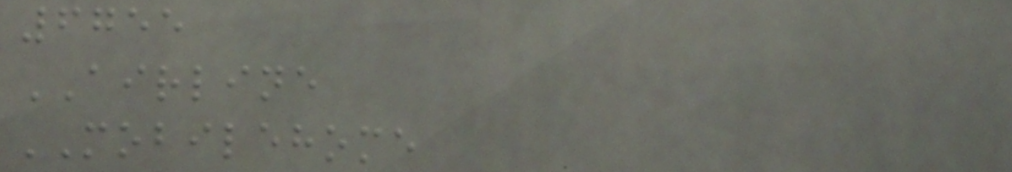6755
AIRLINE
MOBILEHOME
